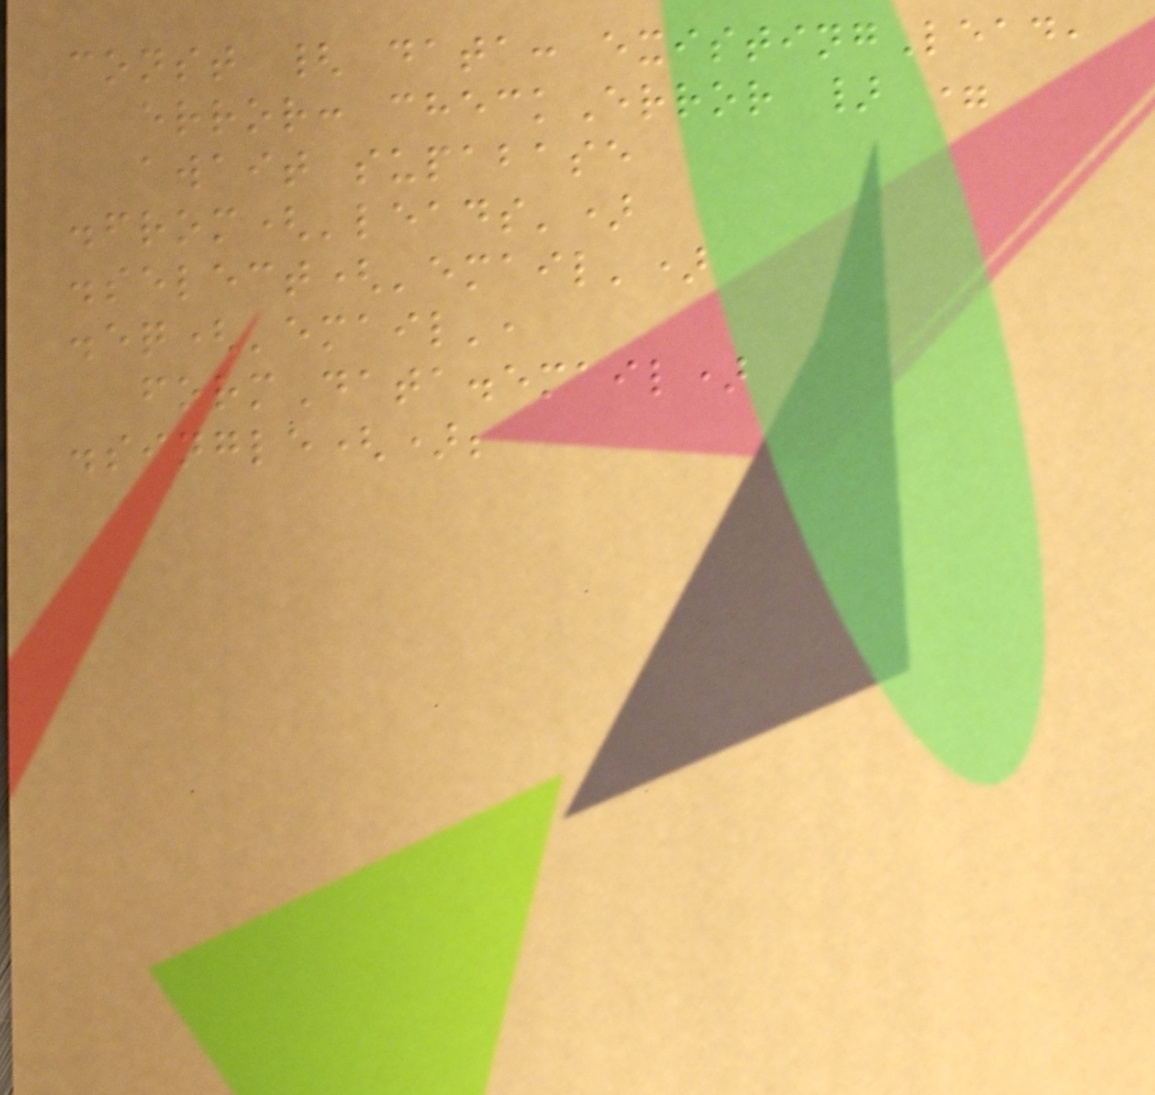const { data: existingLead,
error: checkError } =
await supabase
.from('leads')
.select('email')
.eq('email',
formData.email)
.single();
